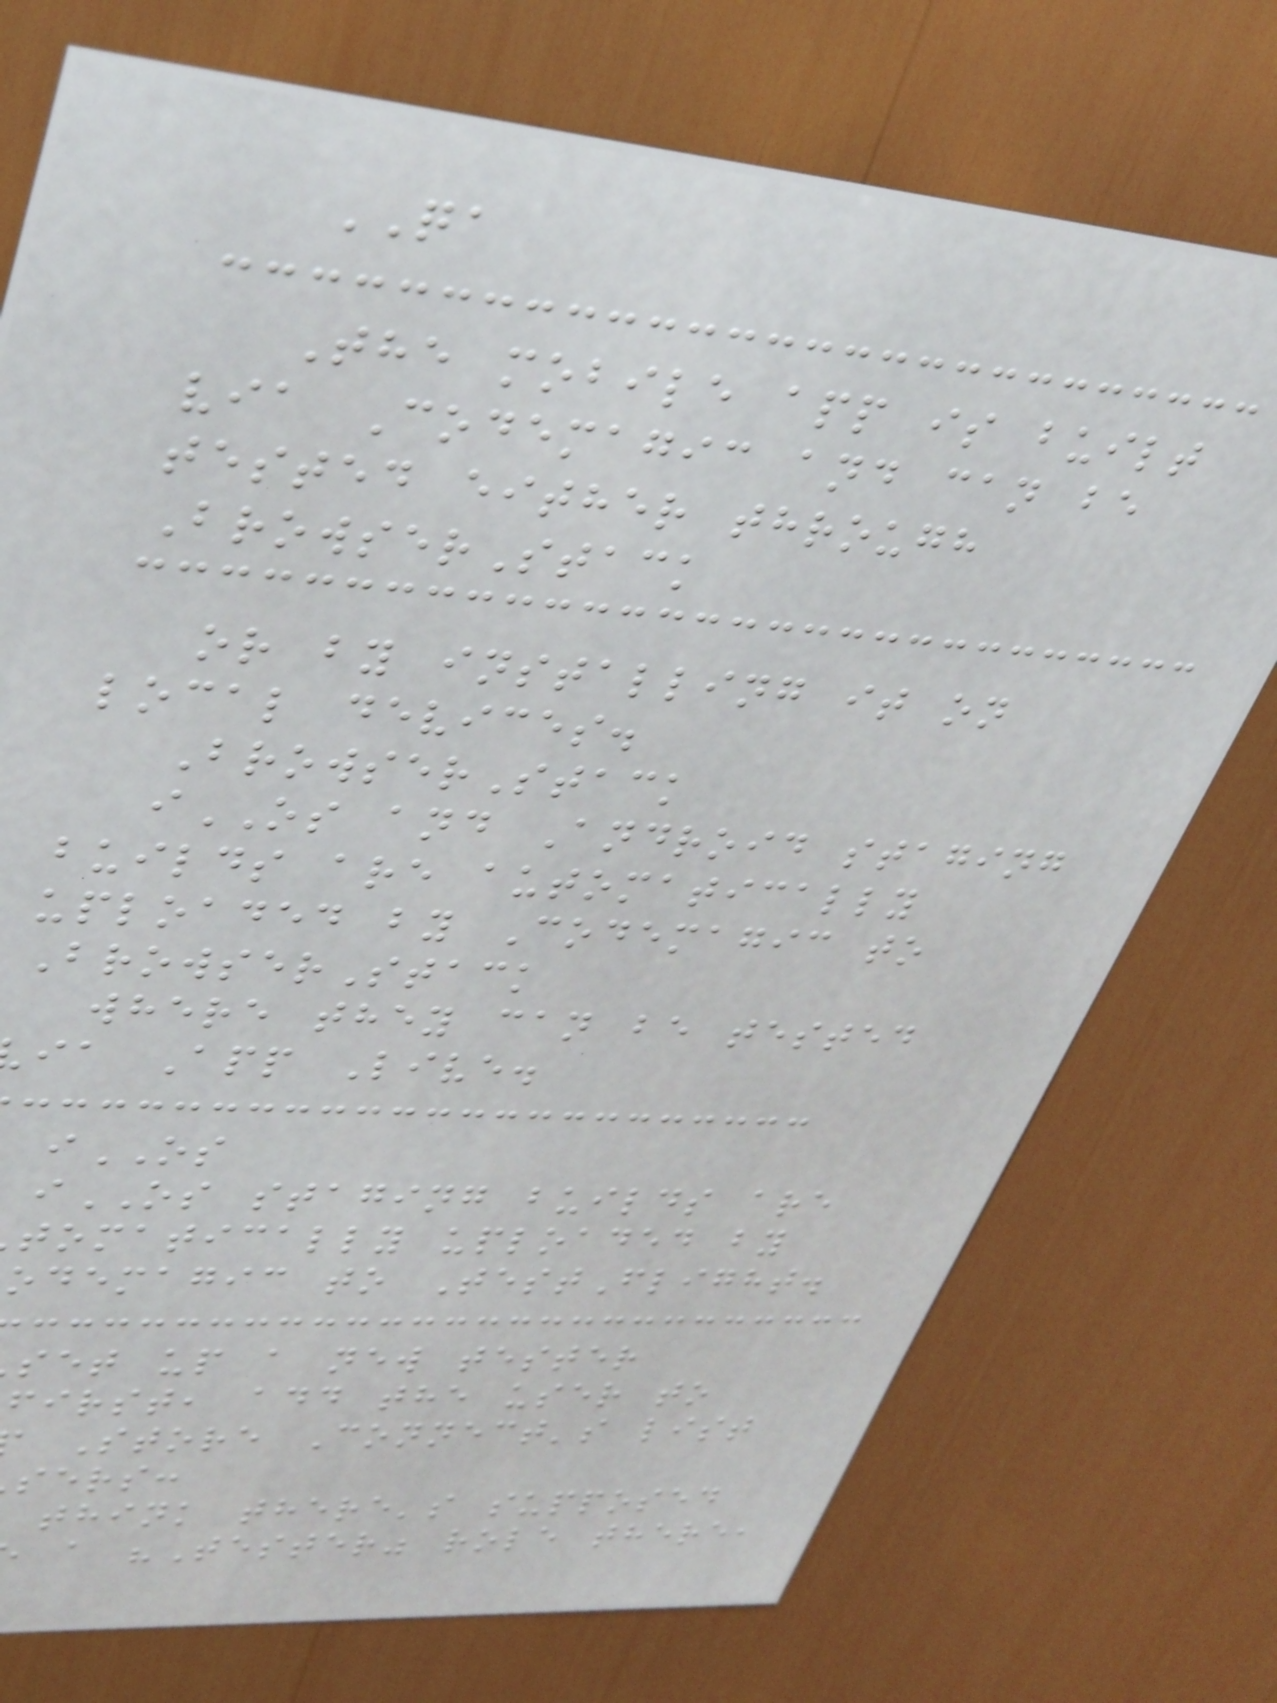QA
The mobile app is built
via Codemagic and can be
tested either through
BrowserStack
or by installing it on
local devices.
BrowserStack
iOS and Android staging
builds are automatically
uploaded by Codemagic to
BrowserStack
where they can be tested
ia App Live.
iOS
iOS staging builds are
tomatically uploaded by
odemagic to TestFlight.
set up a new tester
first, add the user to
Store Connect's list
sers:
think there's supposed
a "Tester" role there,
